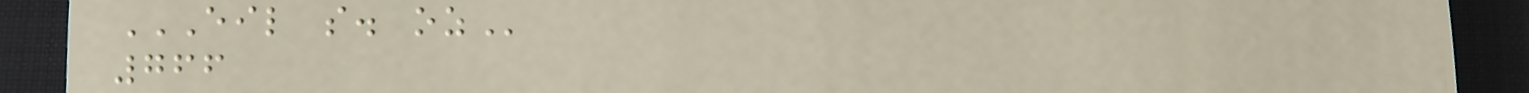EIL S. OZ
766
